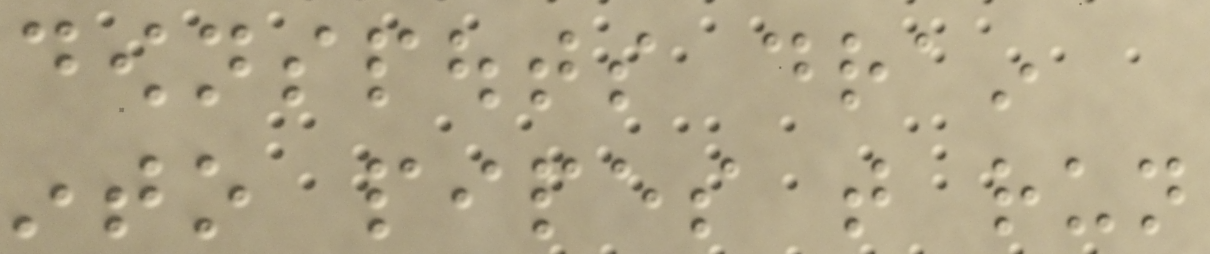downspouts drain
into pipes that run
